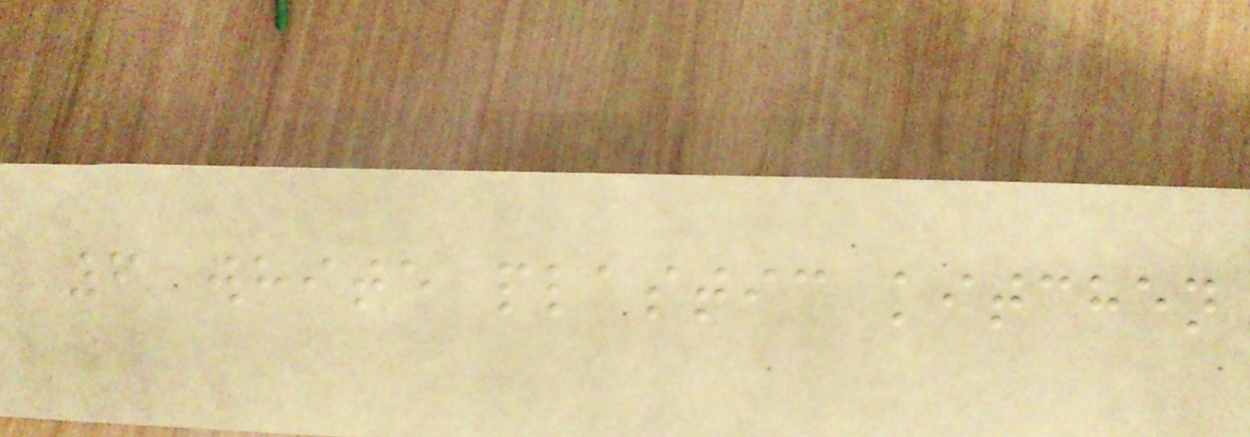6 white plastic kitchen
